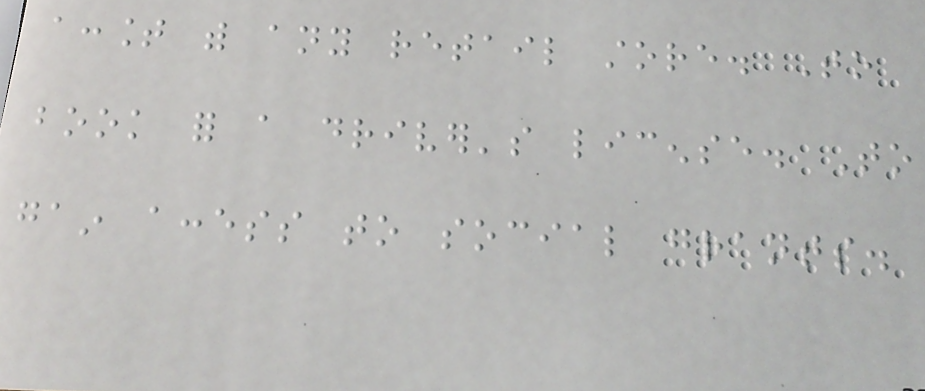account with any retail store. To
book for a driver's license. To
gain access to social grants.
